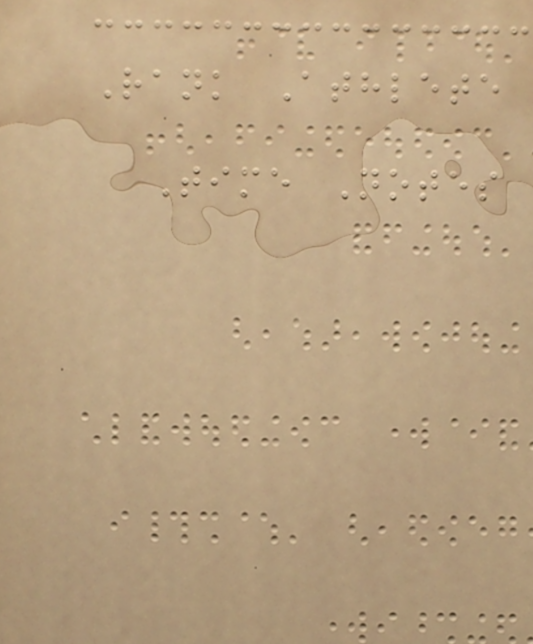Rank Athlete
Time Notes
